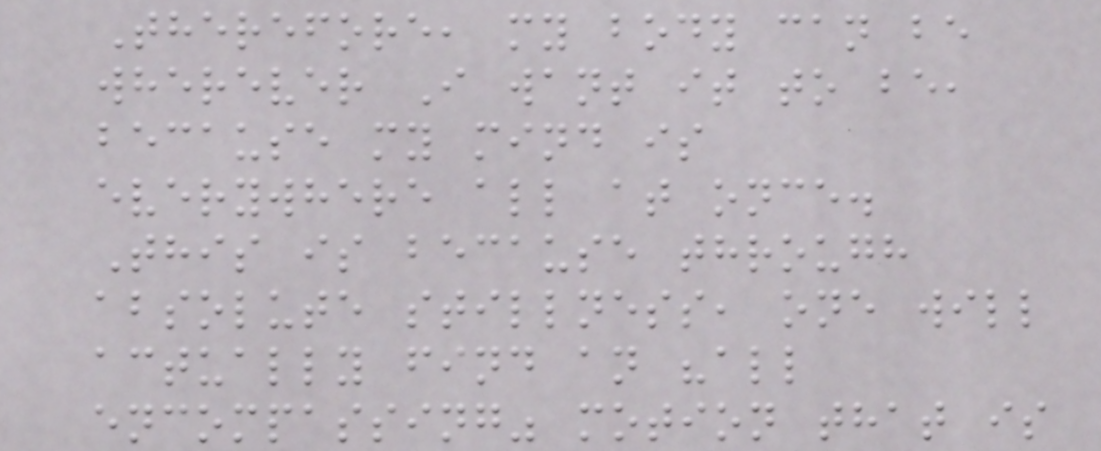Therefore, my body can be
wherever I want it to be,
because my mind is
everywhere all at once.
This is because through
absolute stillness, one will
actually find an "all
encompassing" motion that is
